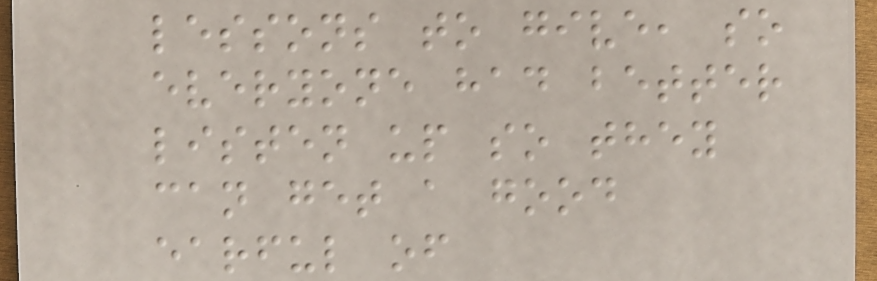lessons to give, so
everyone had better
listen up so they
can get a good
earful of
